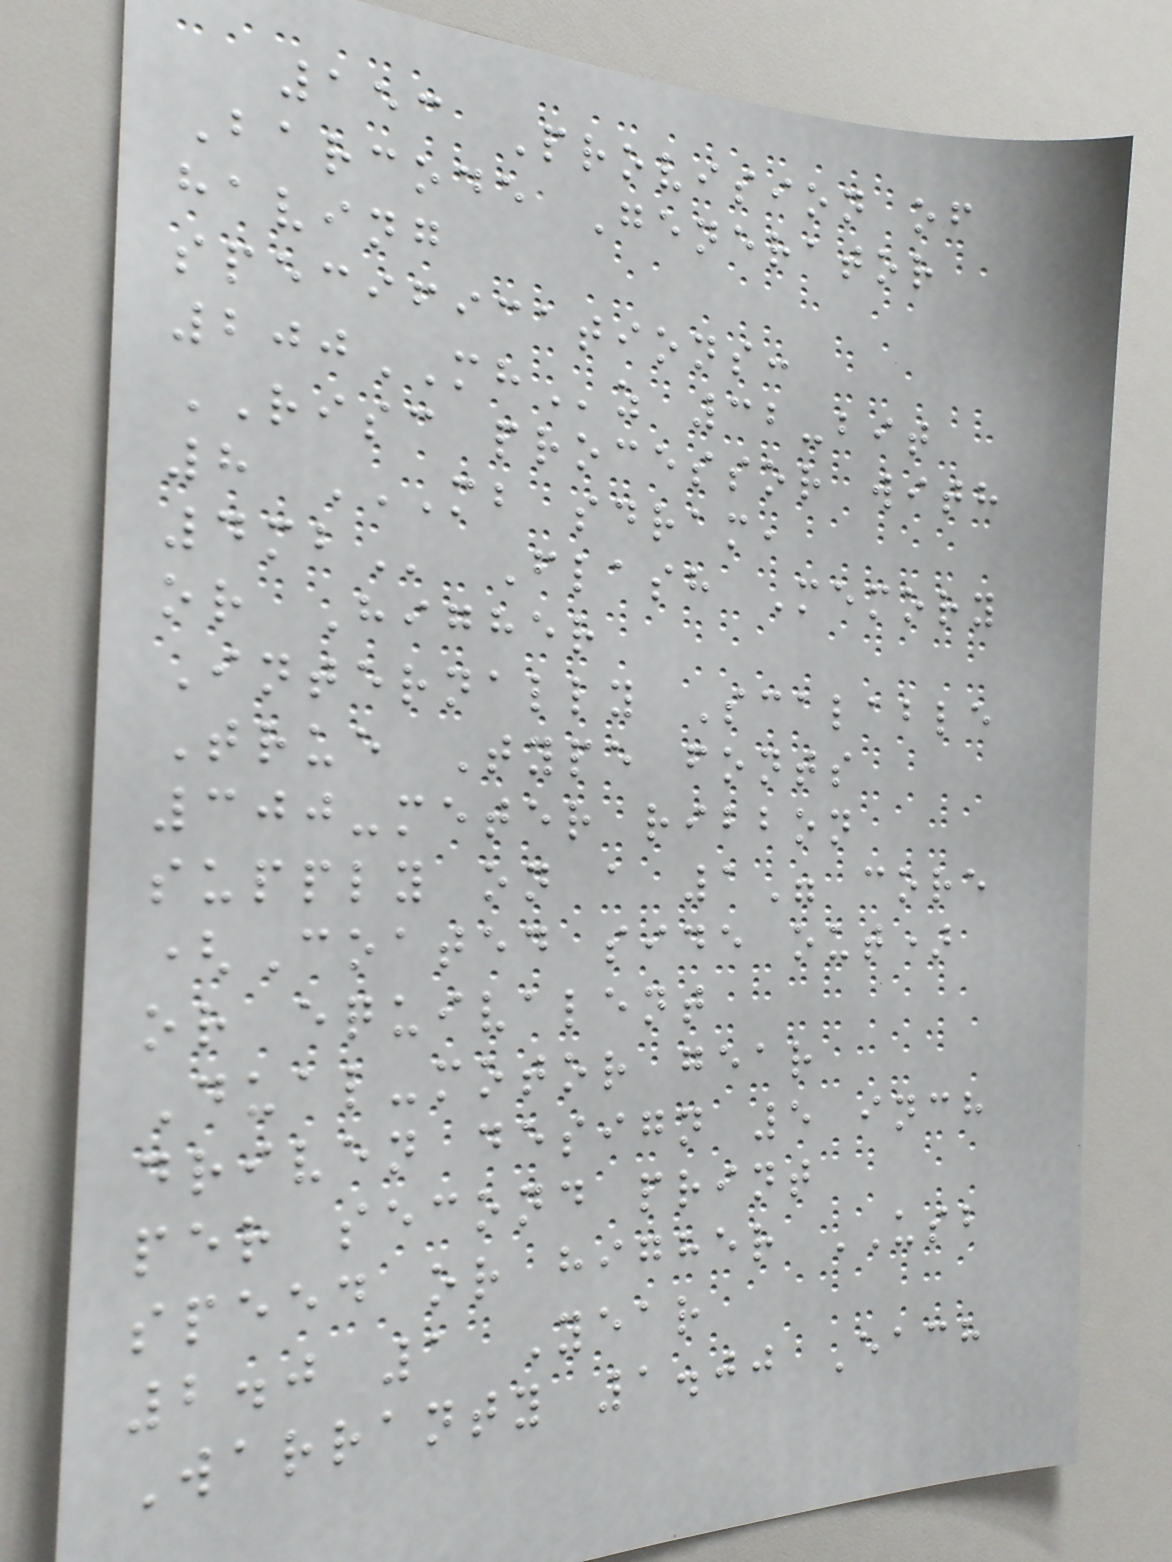153 Provision of
Barcode Generator
having
specifications:
200MHz 32-bit
RISC processor with
8 MB SDRAM,
4MB Flash Memory
or Higher
Internally Scalable
True Type fonts
300-meter ribbon
supply on a 1" core
(Coated side out)
or equivalent
Dual-motor gear
driven design 5 inch
per second print
speed or higher USB
2.0 1 Year
Warranty 1.00 Each
